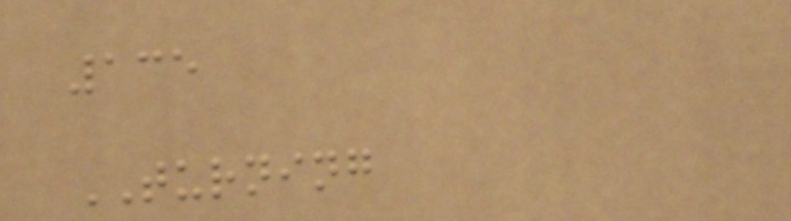135
TURNING
